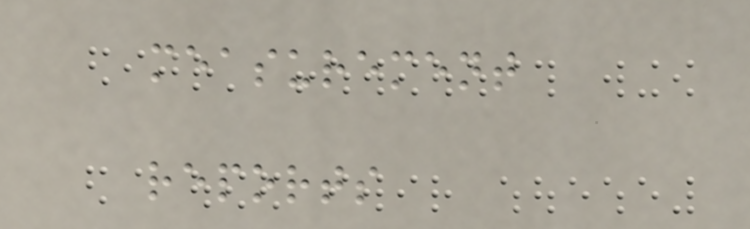measurement
reports
